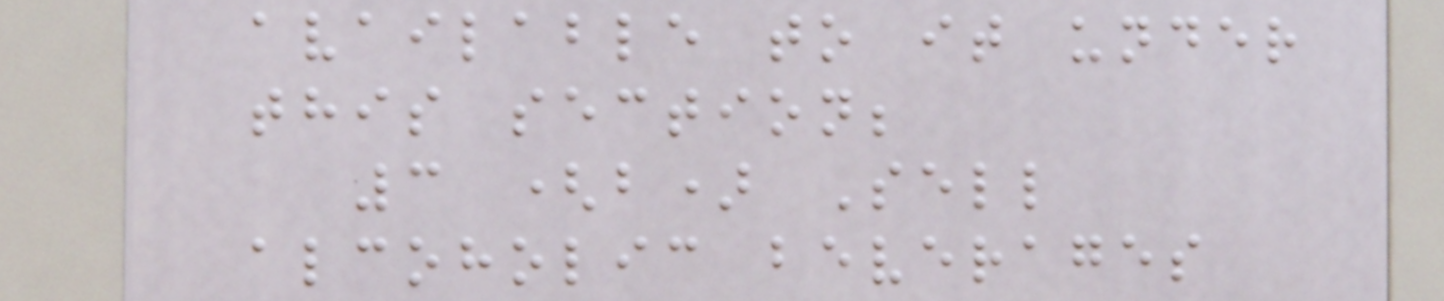available to it under
this section;
3 (b) Sell
alcoholic beverages
